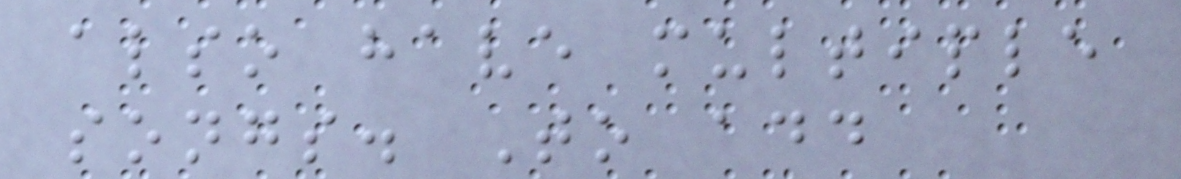also have multiple
songs. To add
